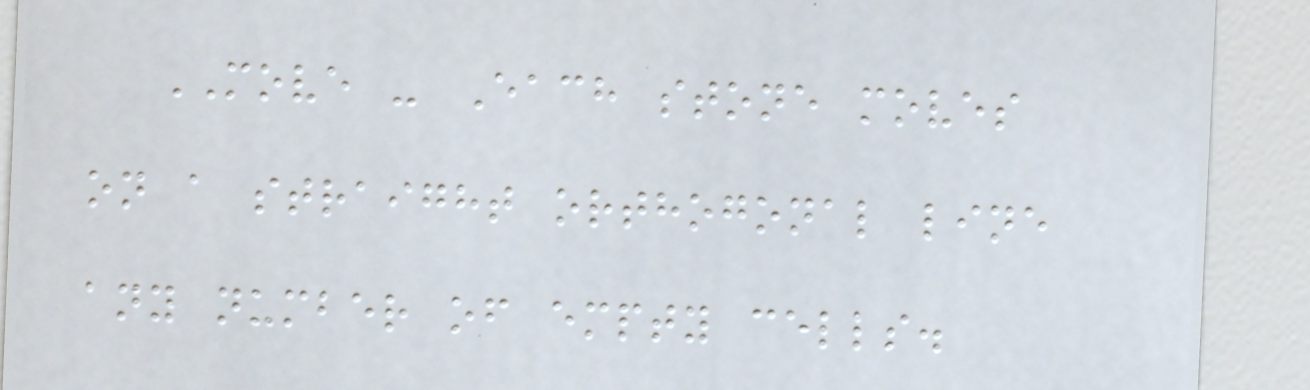MOVE - Each stone moves
on a straight orthogonal line
any number of empty cells.
